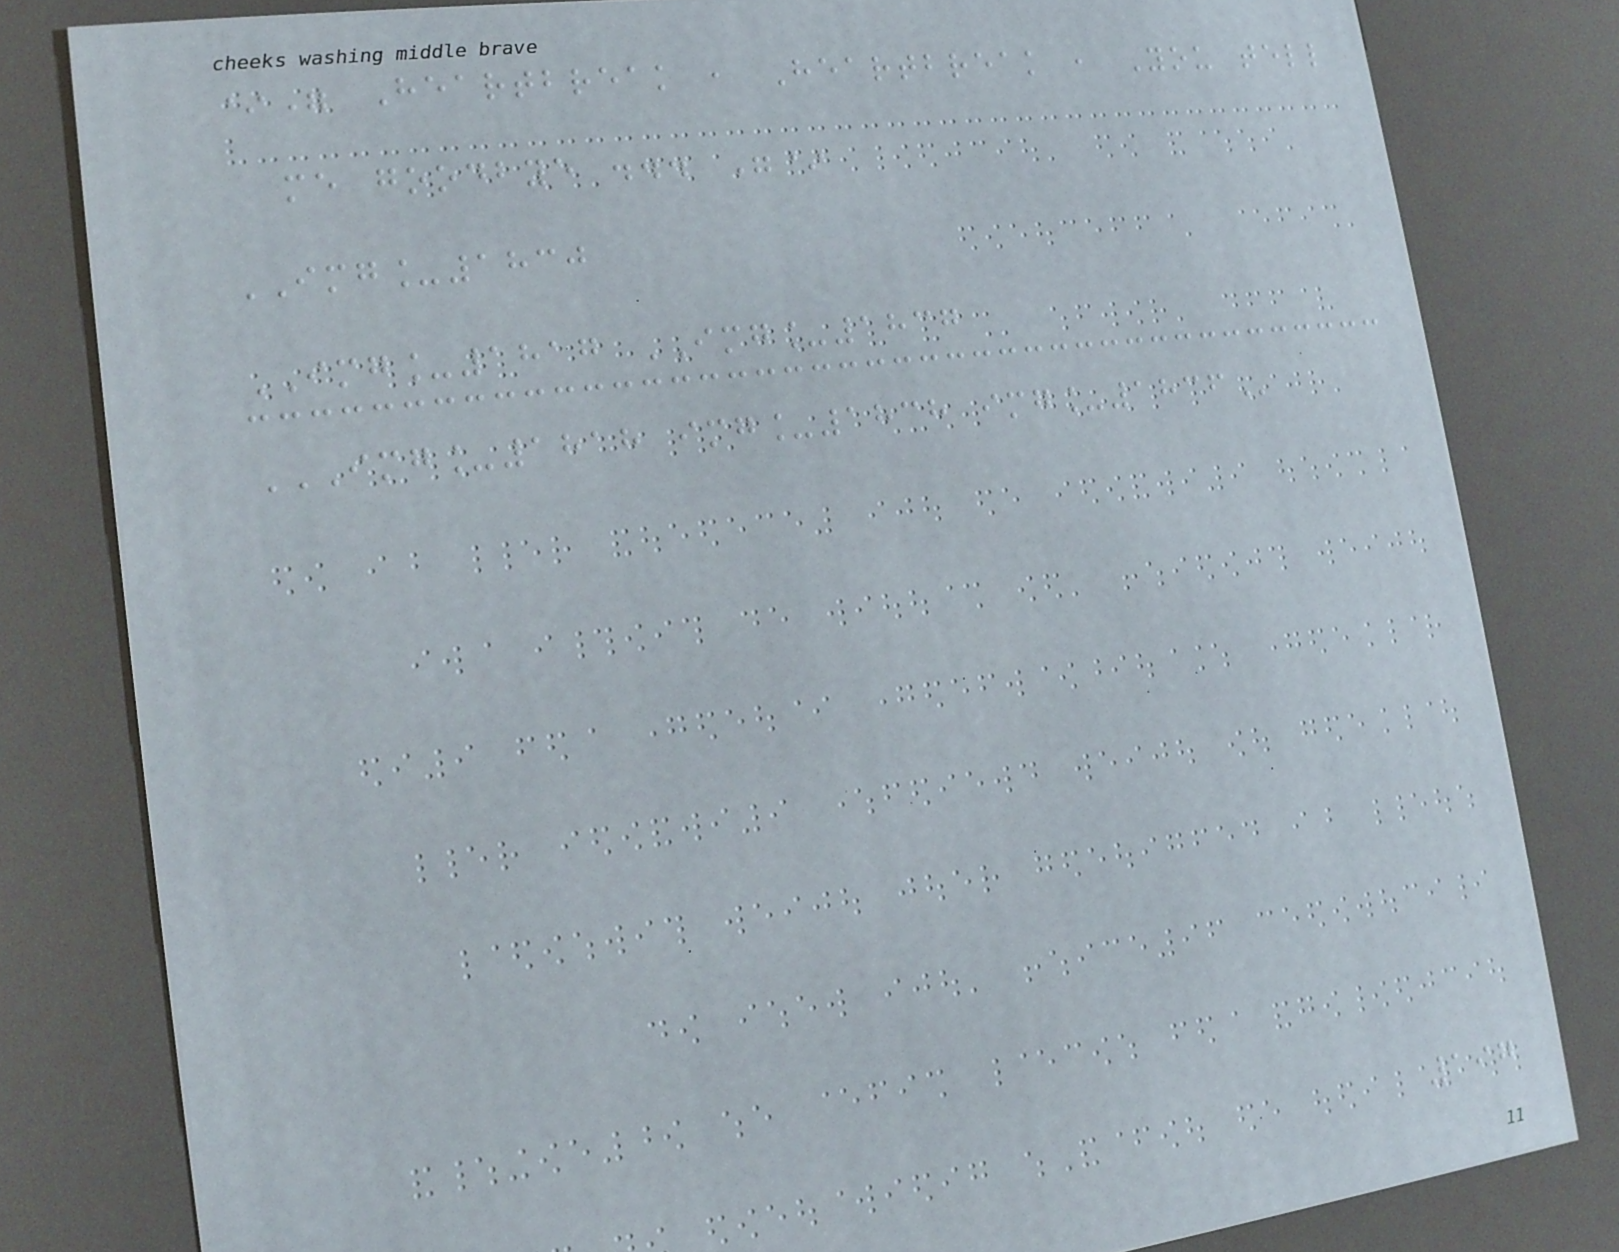*" Heartbreak , Heartbreak , You tell
me goodbye ... "*
IMG_1830
IMG_1817 IMG_1837
IMG_1818 IMG_1838 IMG_1836
197
